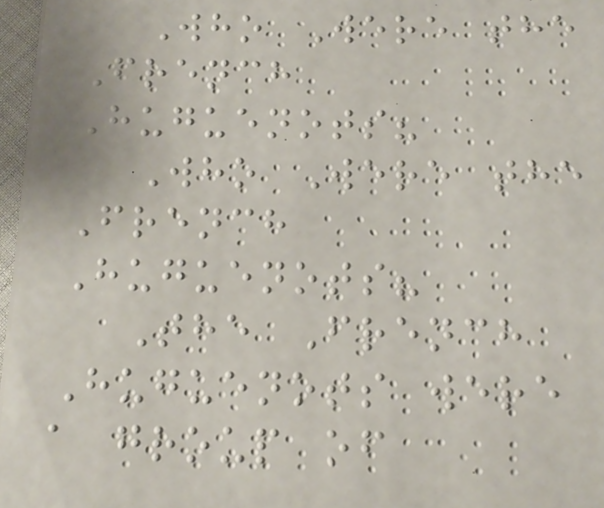Who Were the
French
Huguenots?
Who Were the
French
Huguenots?
The French
Huguenots were
a group of
